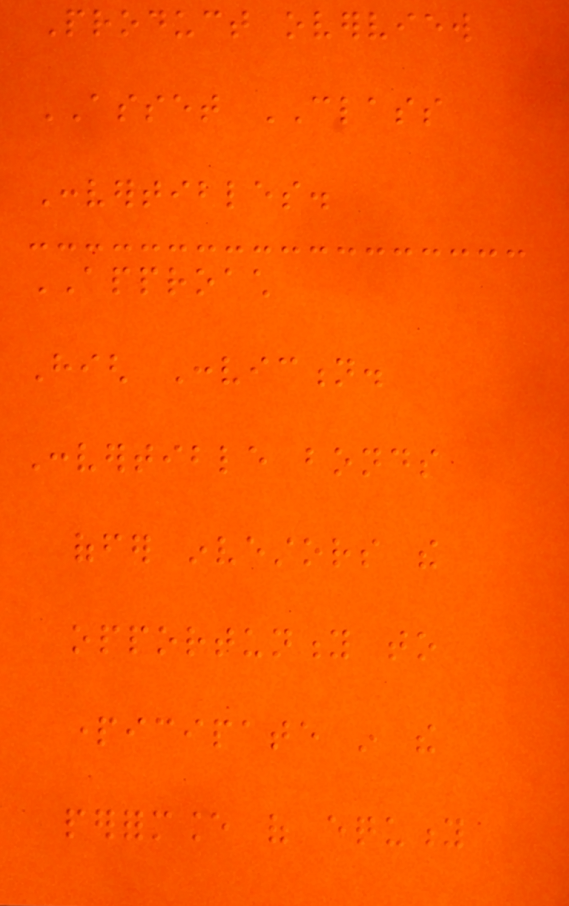Product overview
ASSET CLASS
Convertibles.
APPROACH
High Conviction.
Convertible bonds
offer investors the
opportunity to
participate in the
performance of equity
